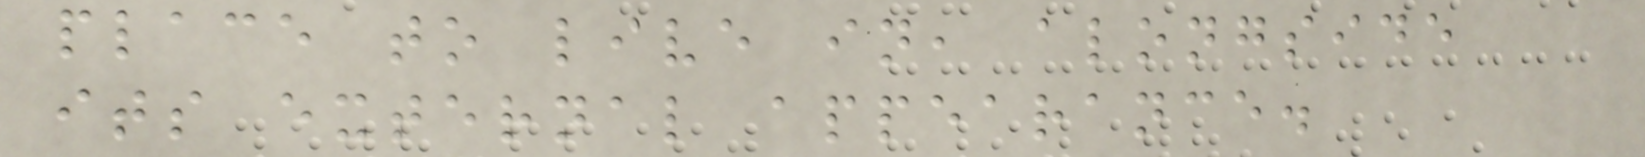place to live in, alongside
its external appearance.
